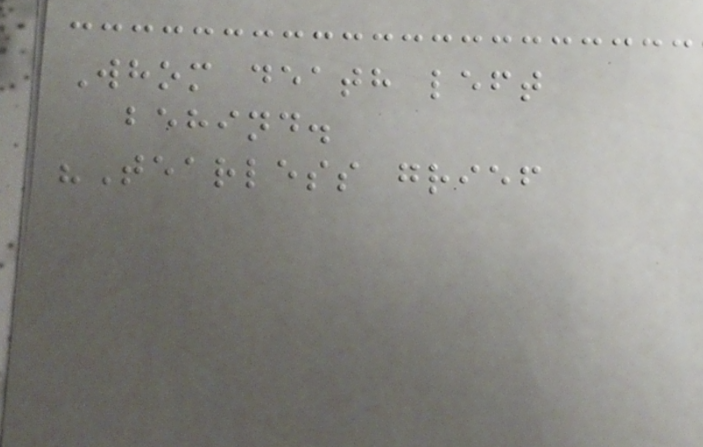Whom death left
behind.
"Tearless grief
